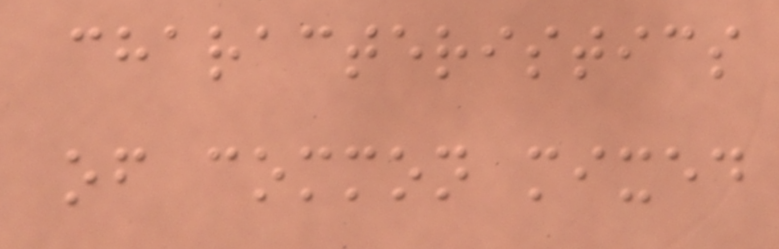characteristics
of common mixed
